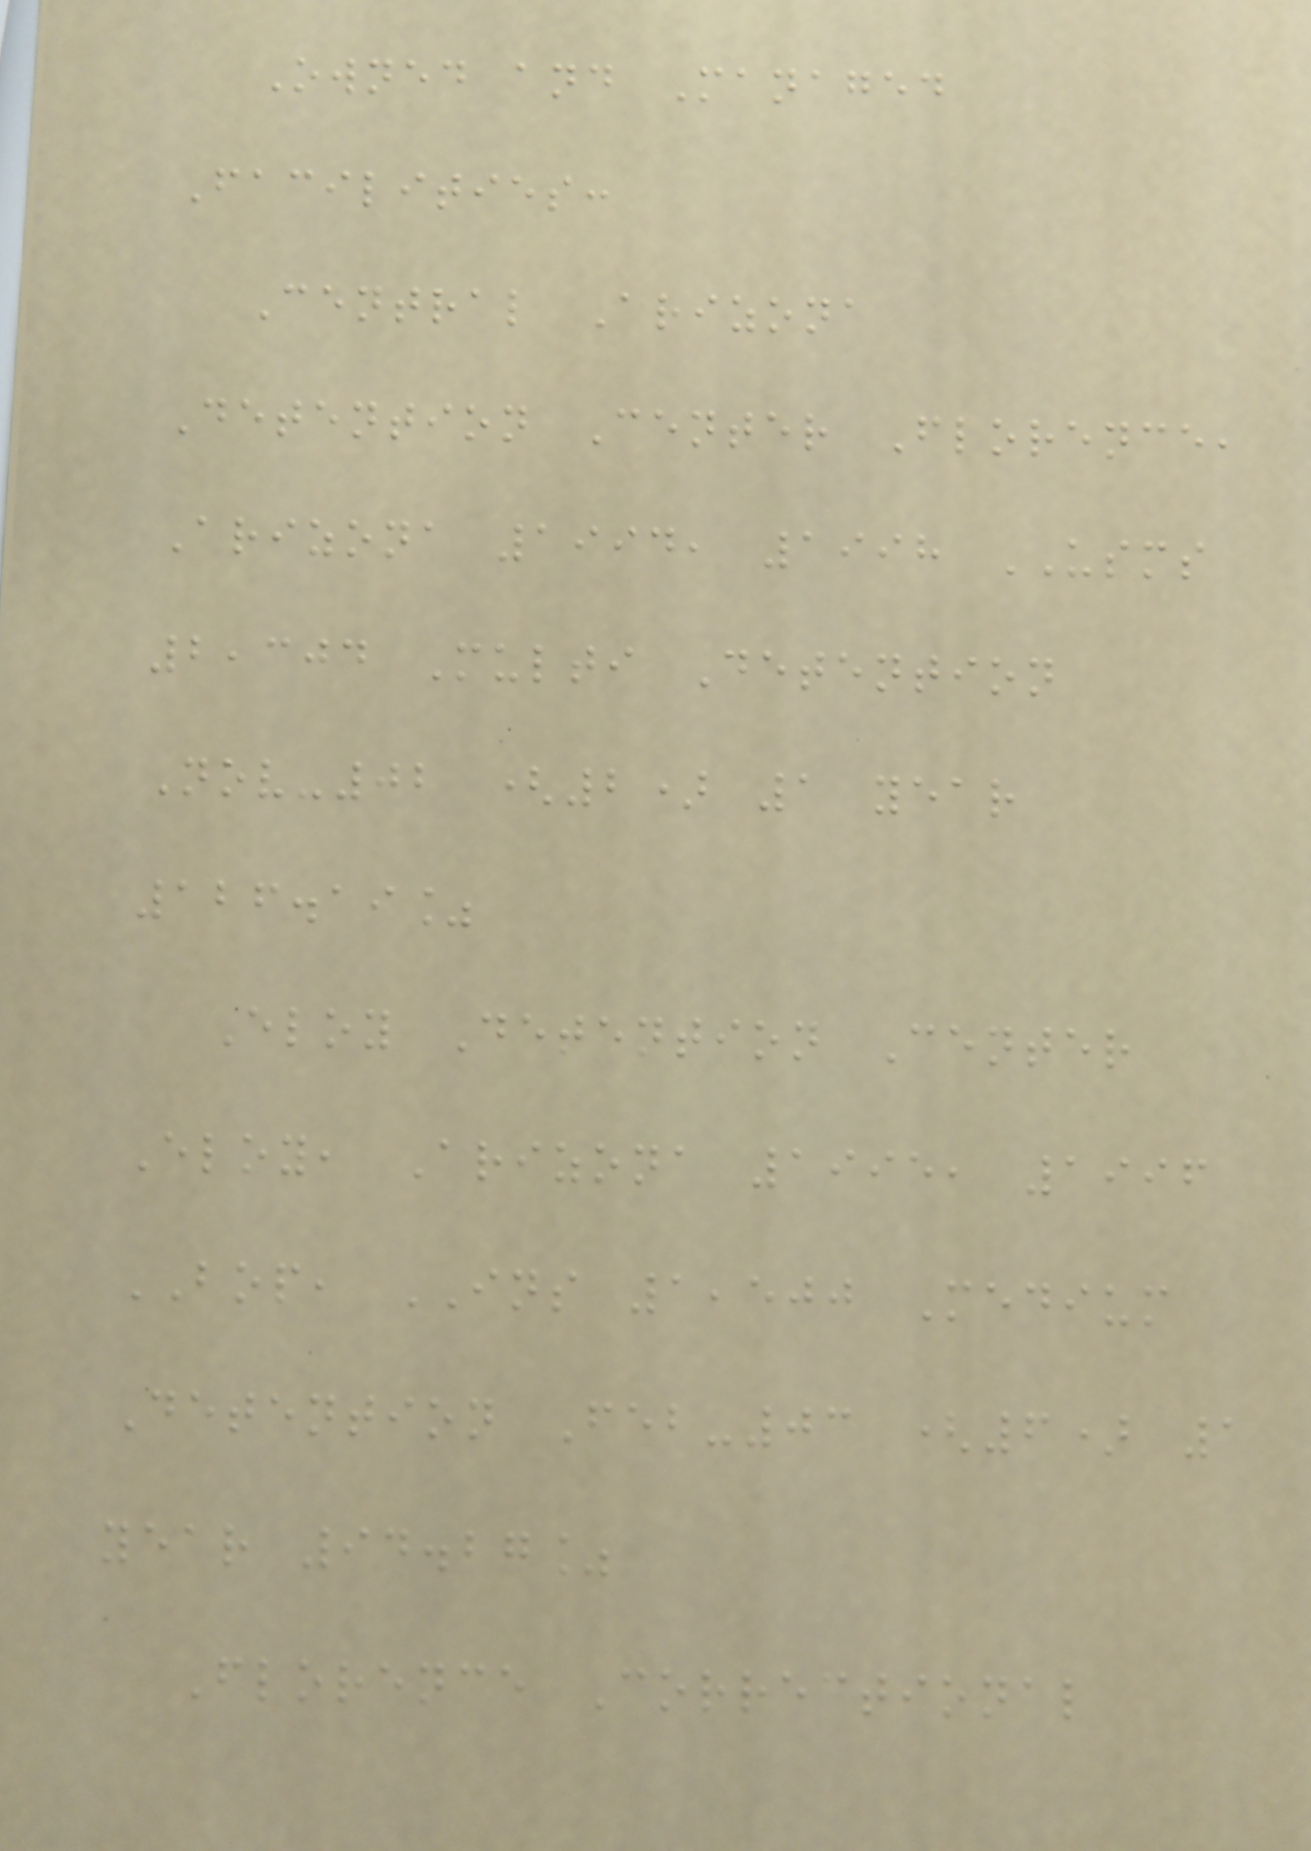Owned and Managed
Facilities:
Central Arizona
Detention Center Florence,
Arizona 1994, 1998 USMS
2,304 Multi Detention
Nov-02 (2) 1 year
126.19%
Eloy Detention Center
Eloy, Arizona 1995, 1996
BOP, INS 1,500 Medium
Detention Feb-03 (6) 1
year 94.27%
Florence Correctional
